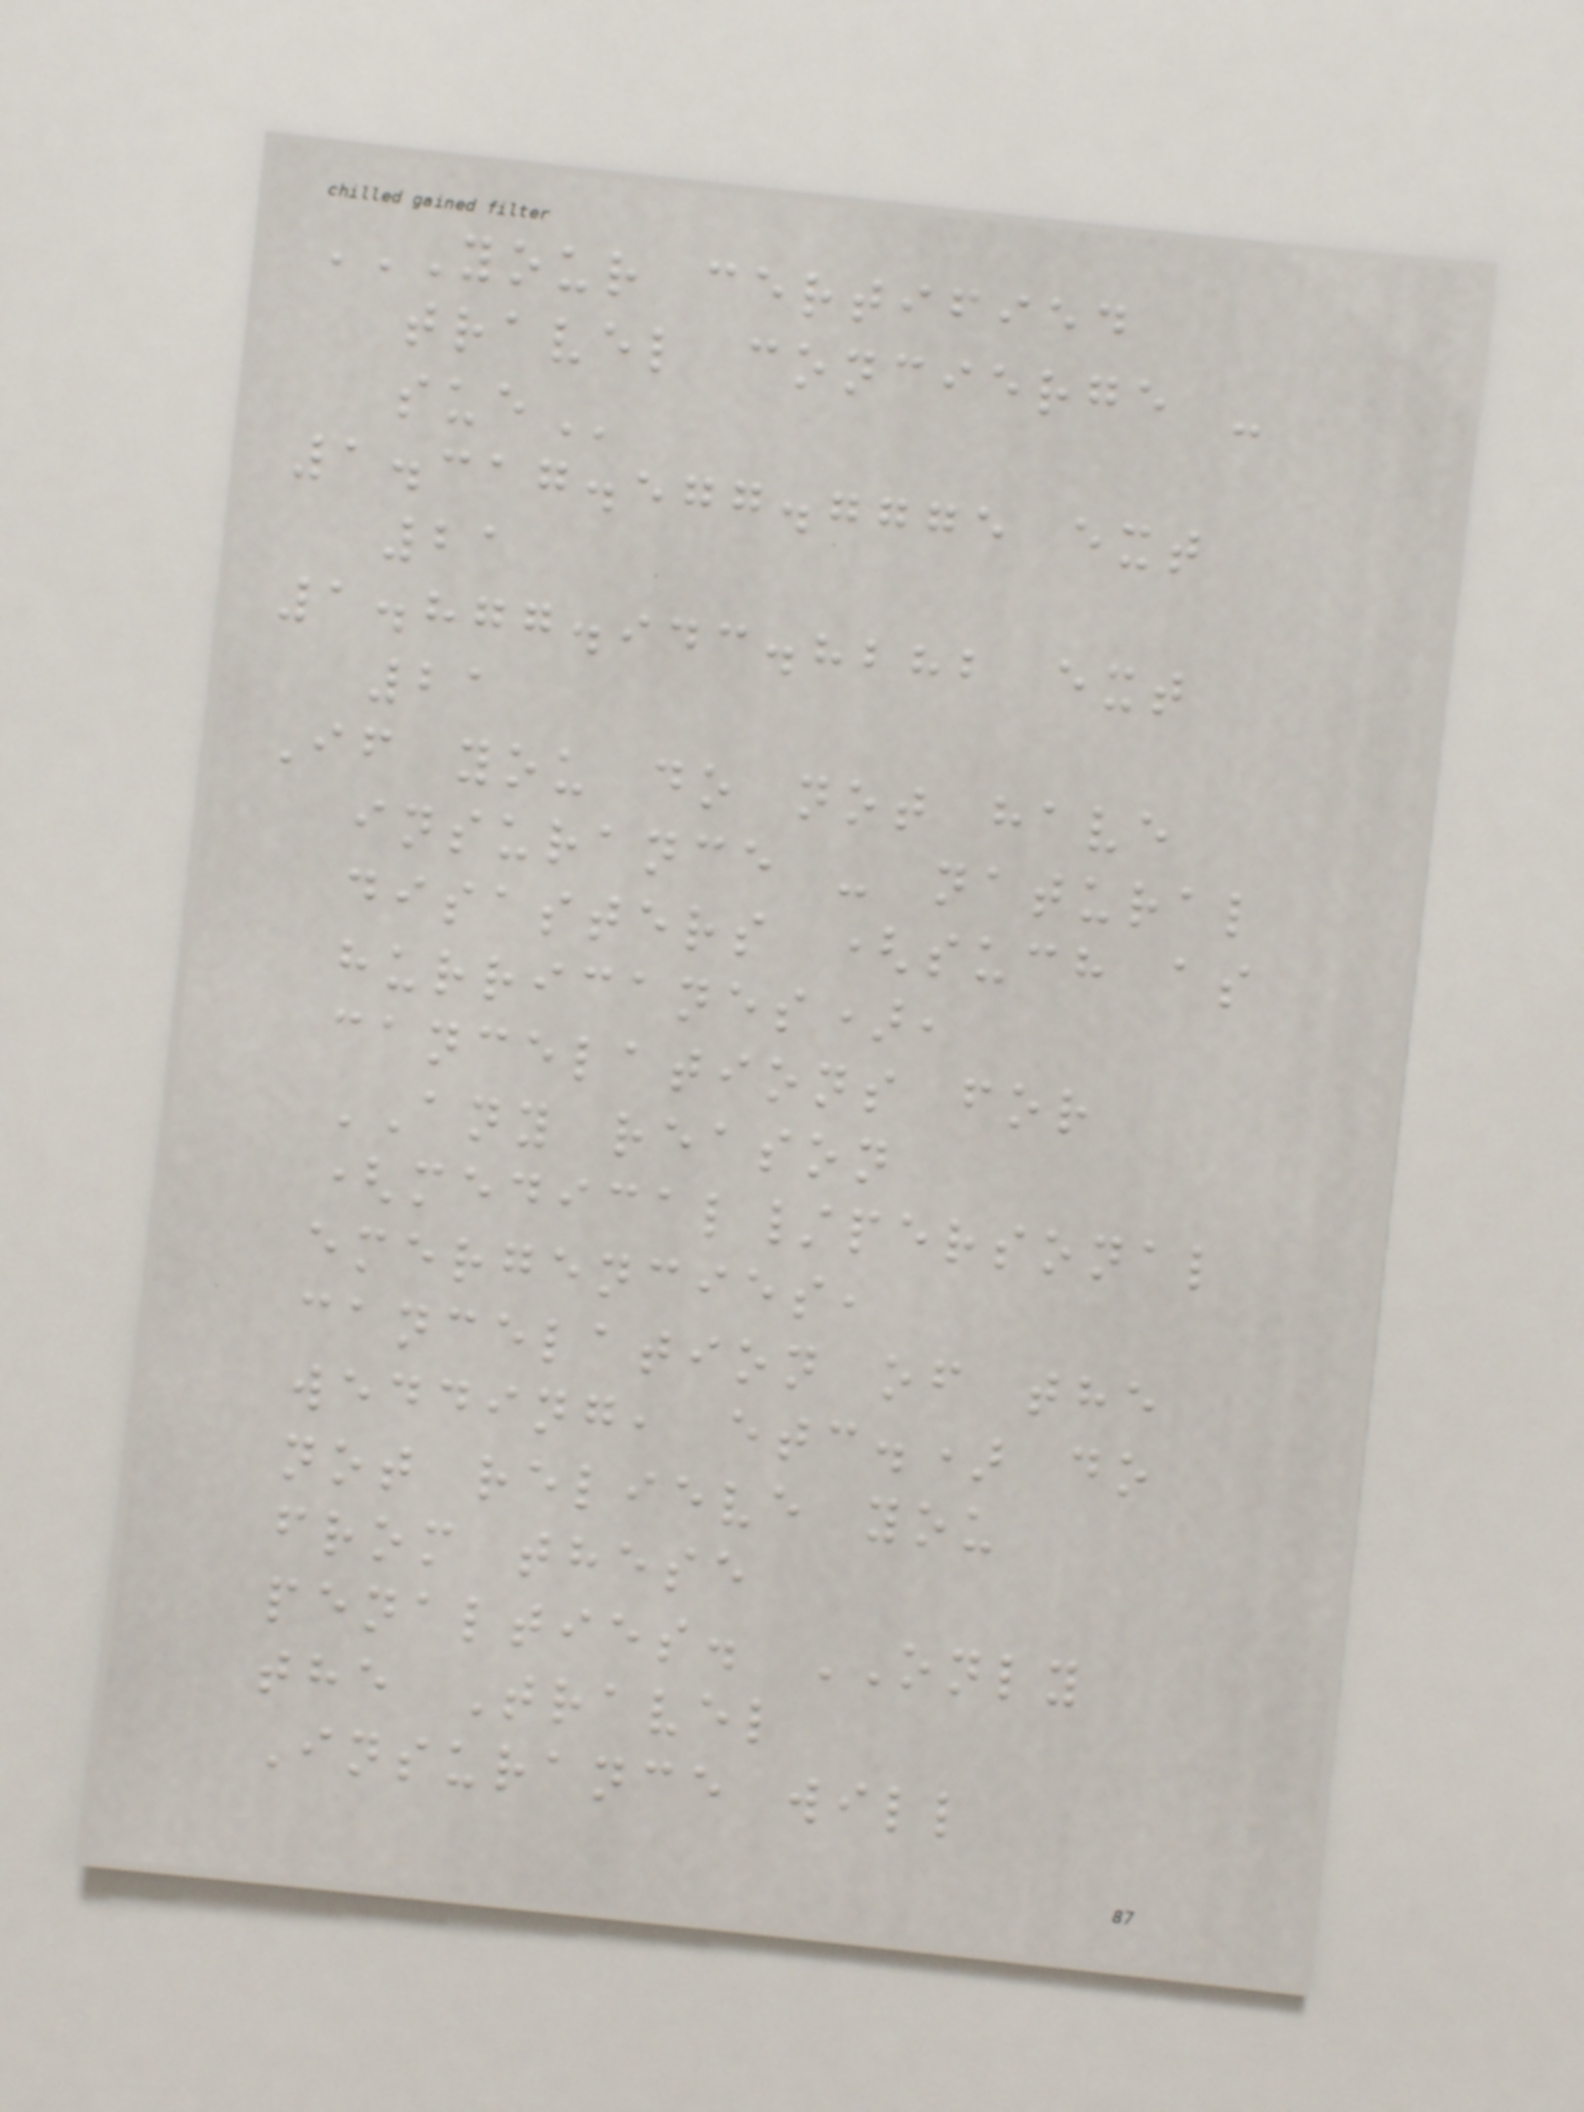YOUR CERTIFIED
TRAVEL CONCIERGE -
SUE
1.317.577.7775 ext
21
1.877.943.8282 ext
21
If you do not have
insurance - natural
disasters (such as
hurricanes),
cancelations for
ANY reason
(medical/personal
emergencies,
cancelation of the
wedding, etc.) do
not relieve you
from these
penalties. ONLY
the Travel
Insurance will
